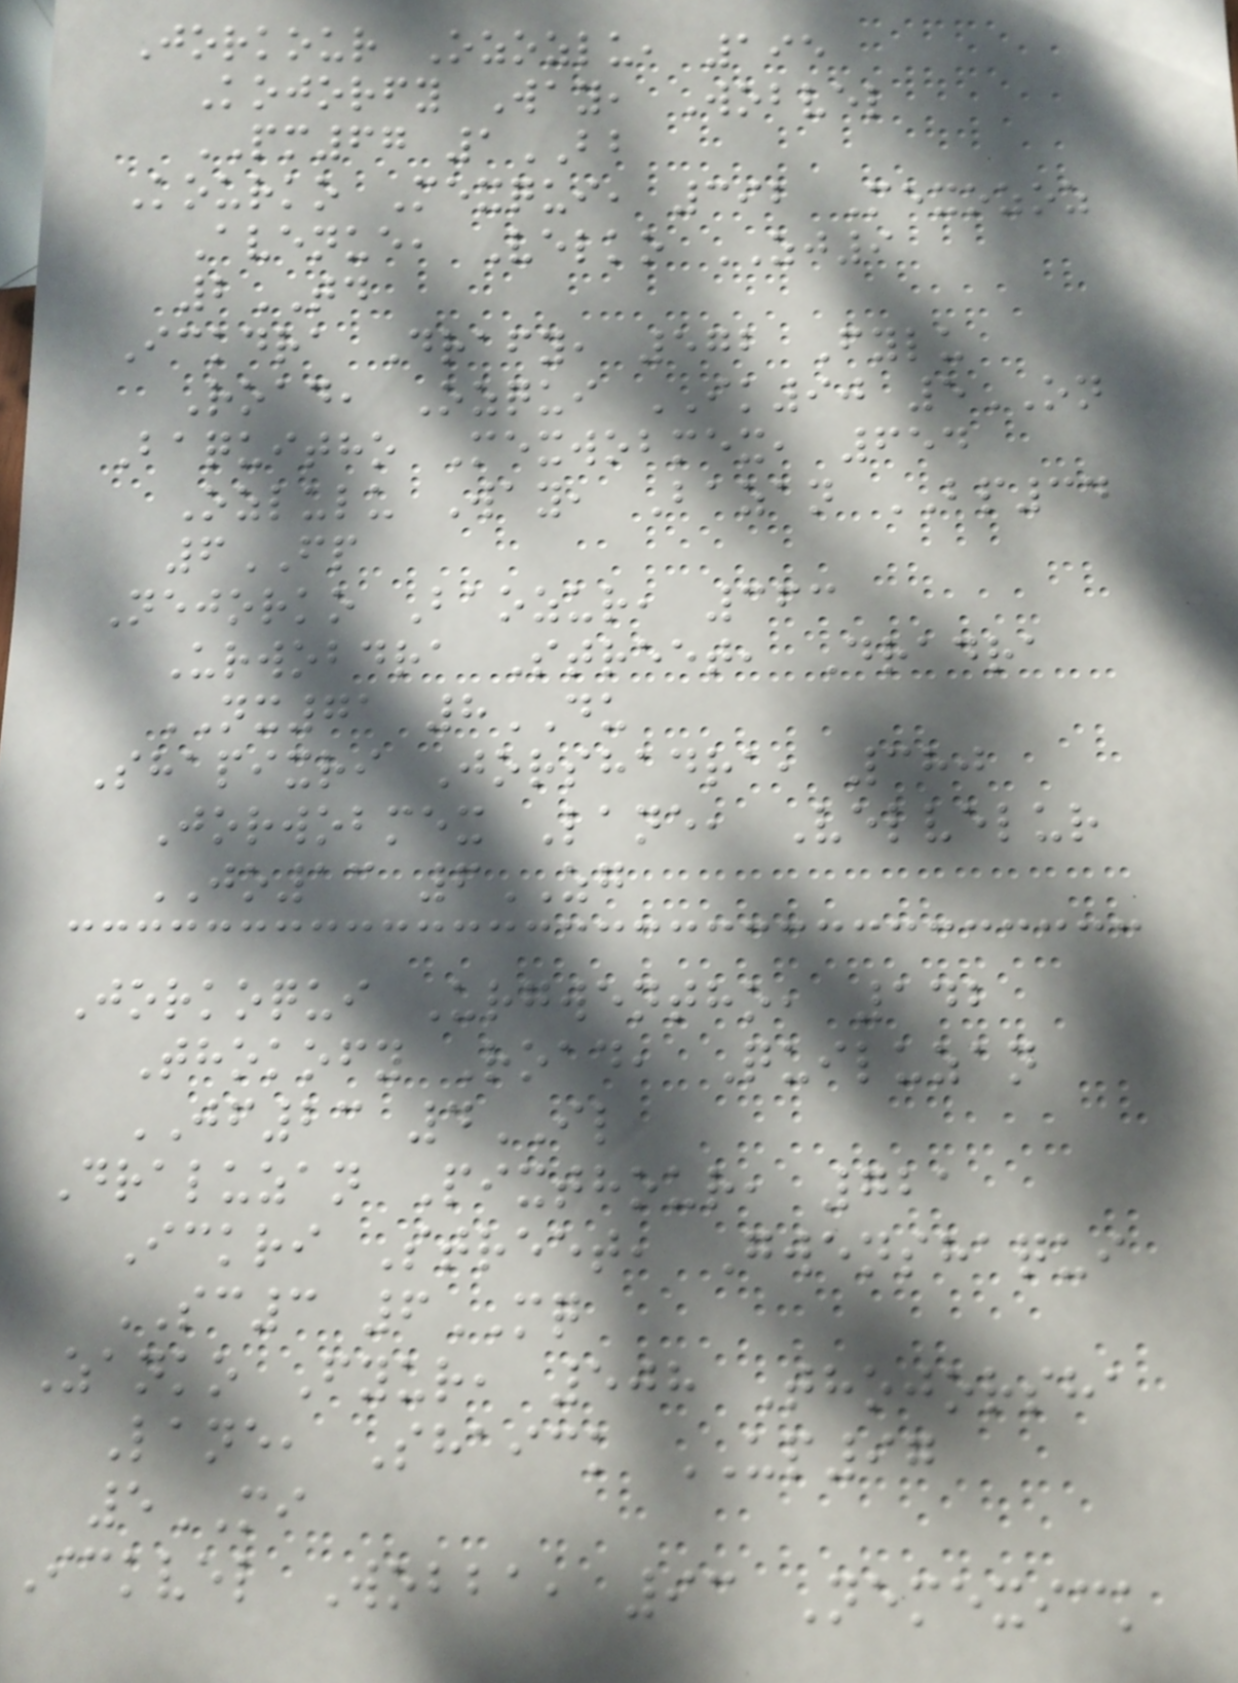Jorkour Ozozlu, 195
Kojorfy Way, Wobvel
PM67 1BB
Kourko Mexqui, 392 Mexozoz
Avenue, Velko ZJ9
2TD
Ickdra Drafy, 572 Fylu
Road, Ozqui IK90 5ON
Baquitho Mexwobmex, 654
Ozlulu Way, Bazan BP34
6FP
Nejorko Baozur, 363
Urwobdra Street, Dradra
NX71 8DU
Shapixri Jorshadra, 380
Jorwobmex Lane, Velvelur
JO13 6ZG
Jorkoqui Urgwentho, 142
Thokofy Road, Quiluzan
JF23 4IL
Draluzan Pixthour, 721
Ickri Street, Gwenshaqui
SC3 6MQ
Zanko Fyur, 508 Thojorsha
Lane, Shaick UP97
5MI
Ickvel Wobba, 93 Nemexick
